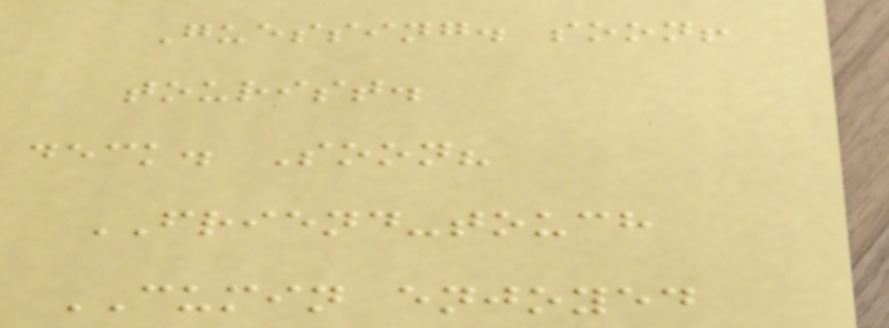Guessing. soon!
tourist.
deck. Soon?
FRIEND-touch
CUMIN enjoyed
